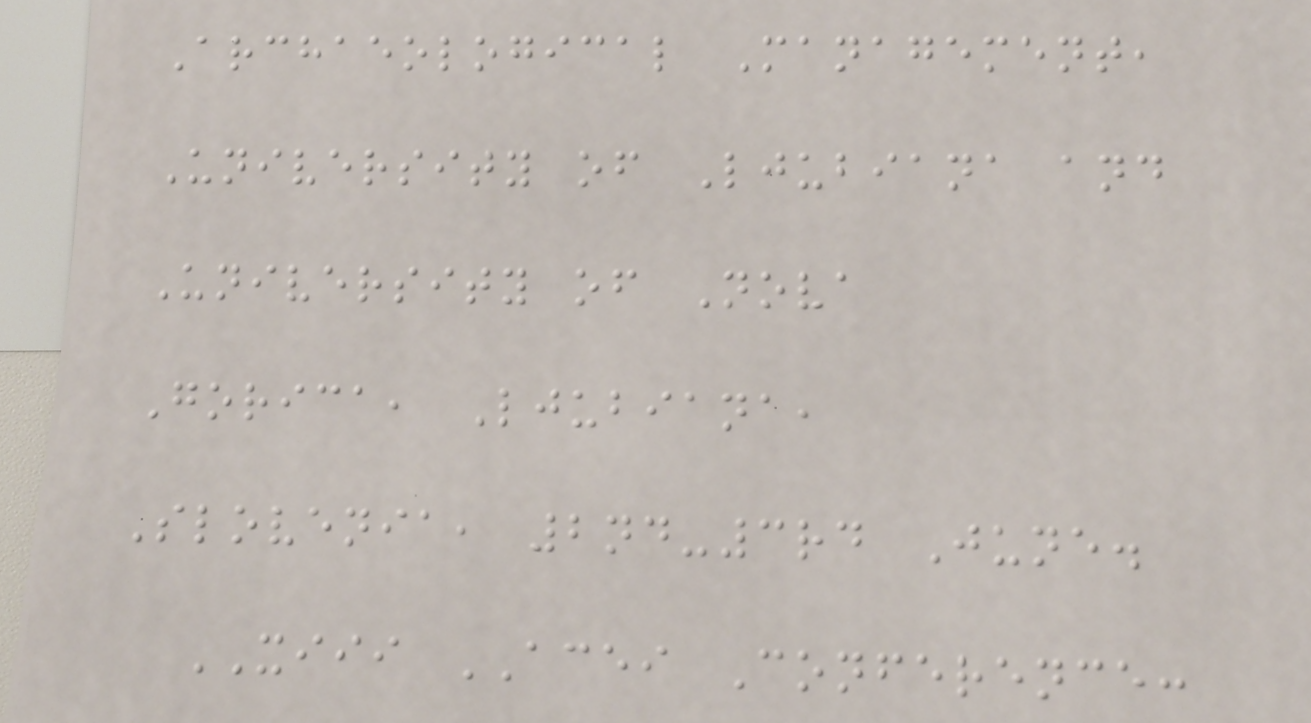Archaeological Management,
University of Ljubiana and
University of Nova
Gorica, Ljubiana,
Slovenia, 2nd-3rd June.
XIII ACEI Conference:
